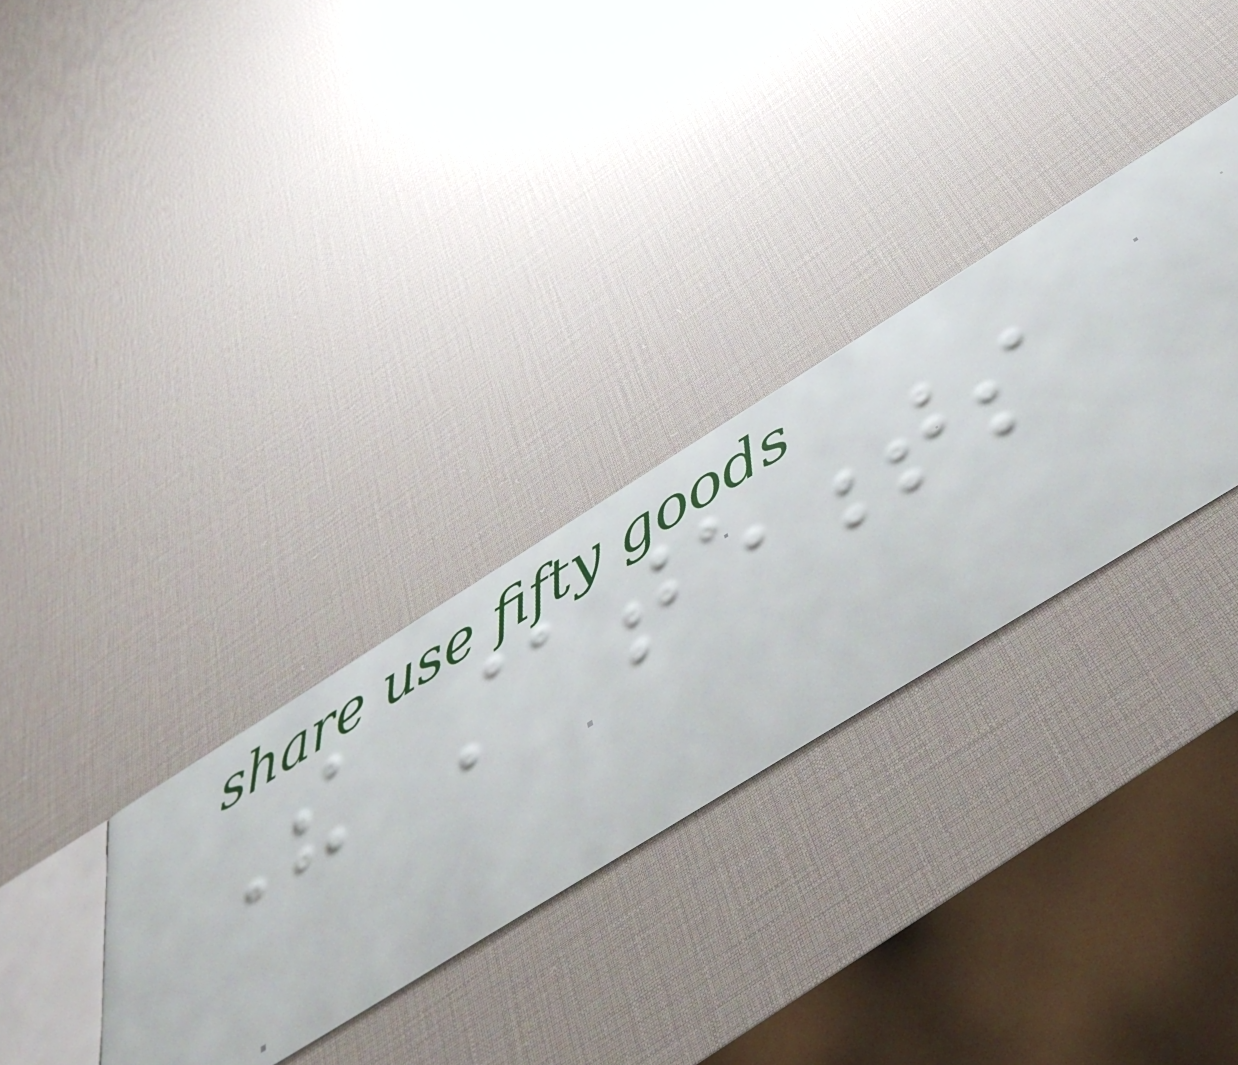The statements
